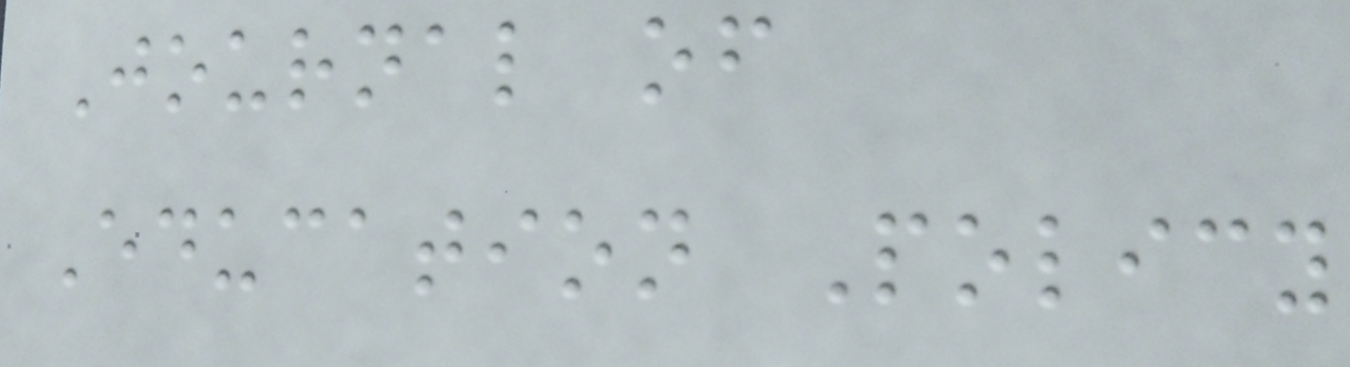Journal of
Education Policy
